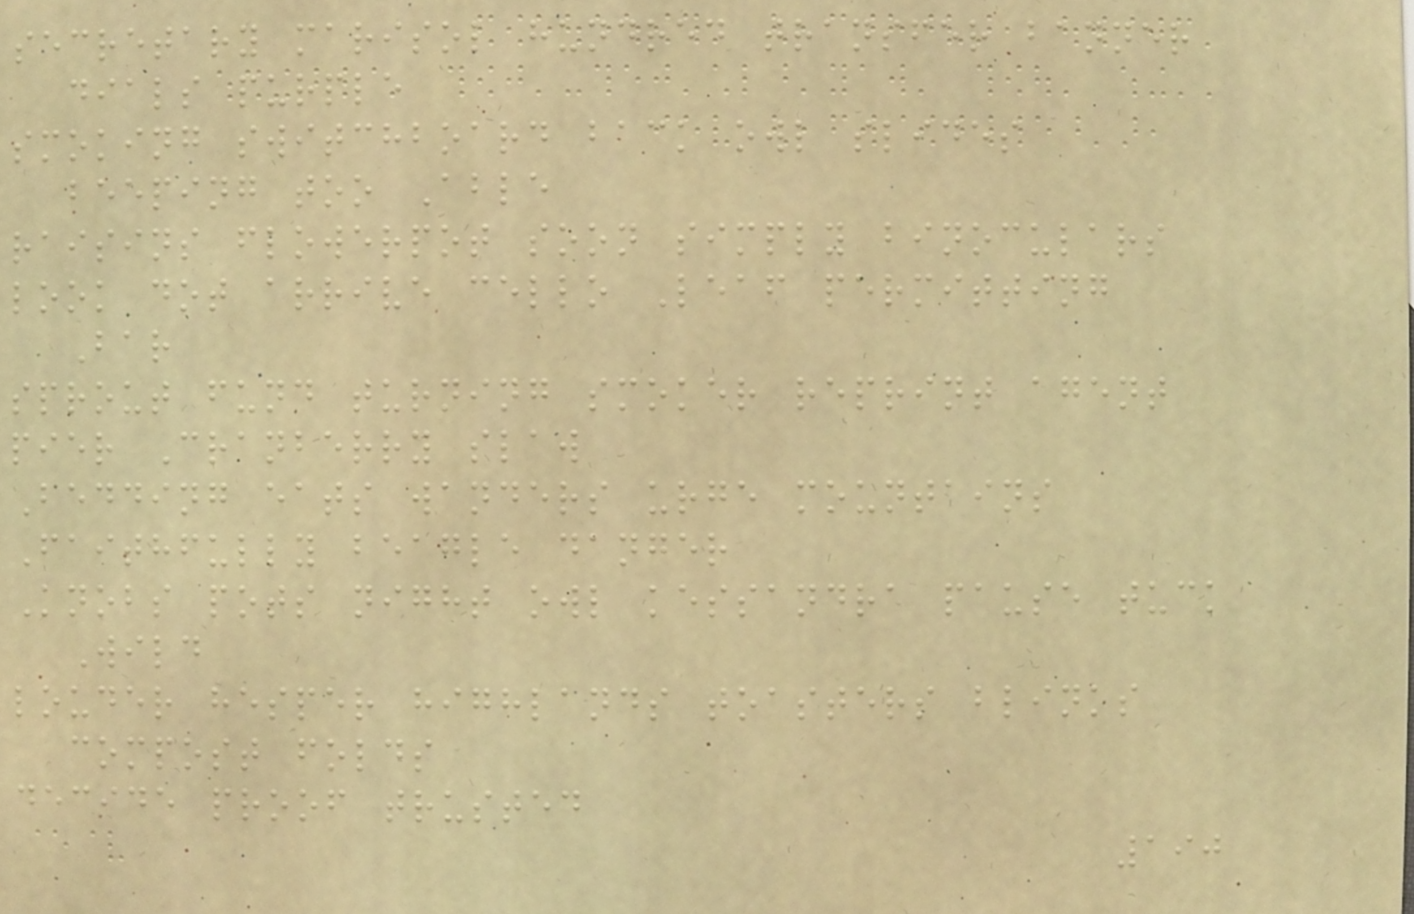secretary marisol hundred transfer banner
dials purple
smoking switchboard back owl slides
beeping too Able
raisins flowerpot soon simply binoculars
look dot arrive cello Leaf permitting
Bar
sprout fund turning smoker reprint agent
pier Cranberry slaw
Bedding eats wanders urge mountains
Faithfully beagle danger
Knobs pots night owl kessandra pause tuck
Wild
louder hesper highlands toasters blinks
compost folds
decide proof trusted
190
